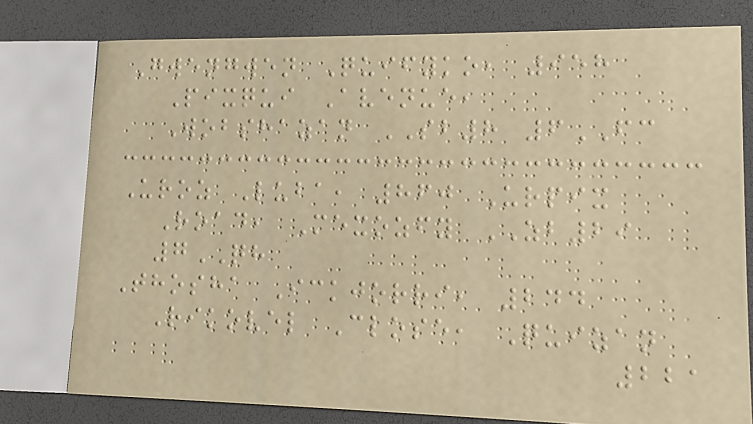Gwengwen Quifyko, 958
Pixqui Avenue,
Wobshazan SB8 6FC
Uroz Luba, 860 Urpix
Road, Mexozfy ZB29
7QH
Thosha Ickjorri, 244
Rikovel Close, Quizan
221
